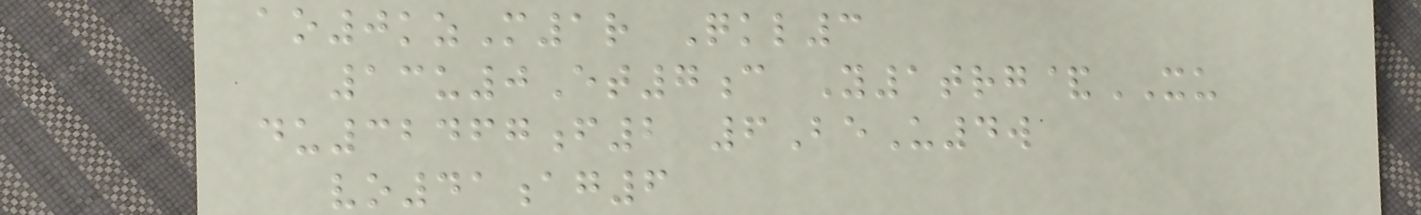ao0kzM1r Qkl3
13u0Et7c Y1trg&XU
du32467f2 6BeU4w
vo41ag6
